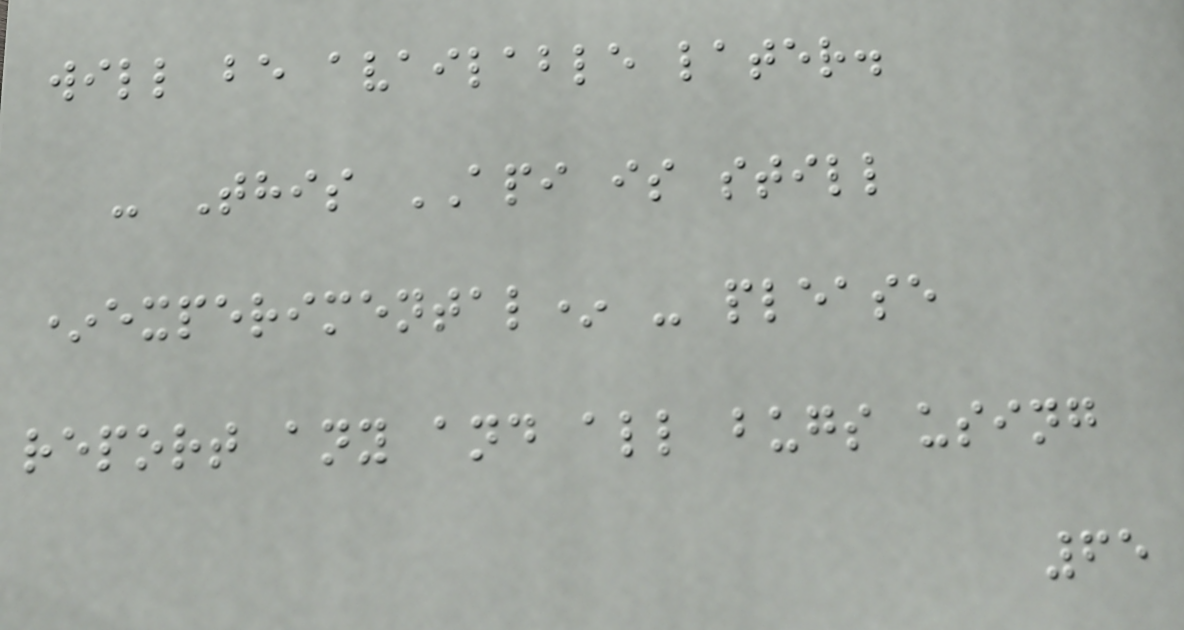will be available later.
- This API is still
*experimental* - please
report any and all bugs using
65
